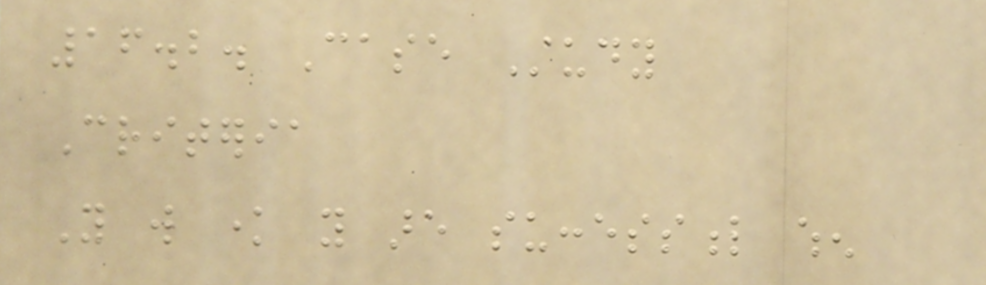16.2. Case Study
Criteria
You will know you are successful when
